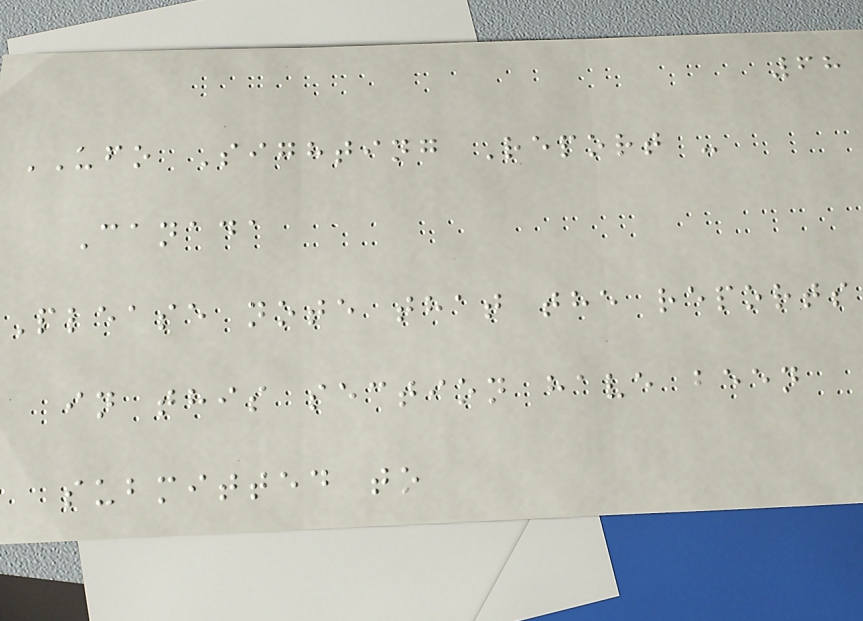68
UFO Sighting Report -
Canada
Please note that the reports
in this section have been
submitted to
